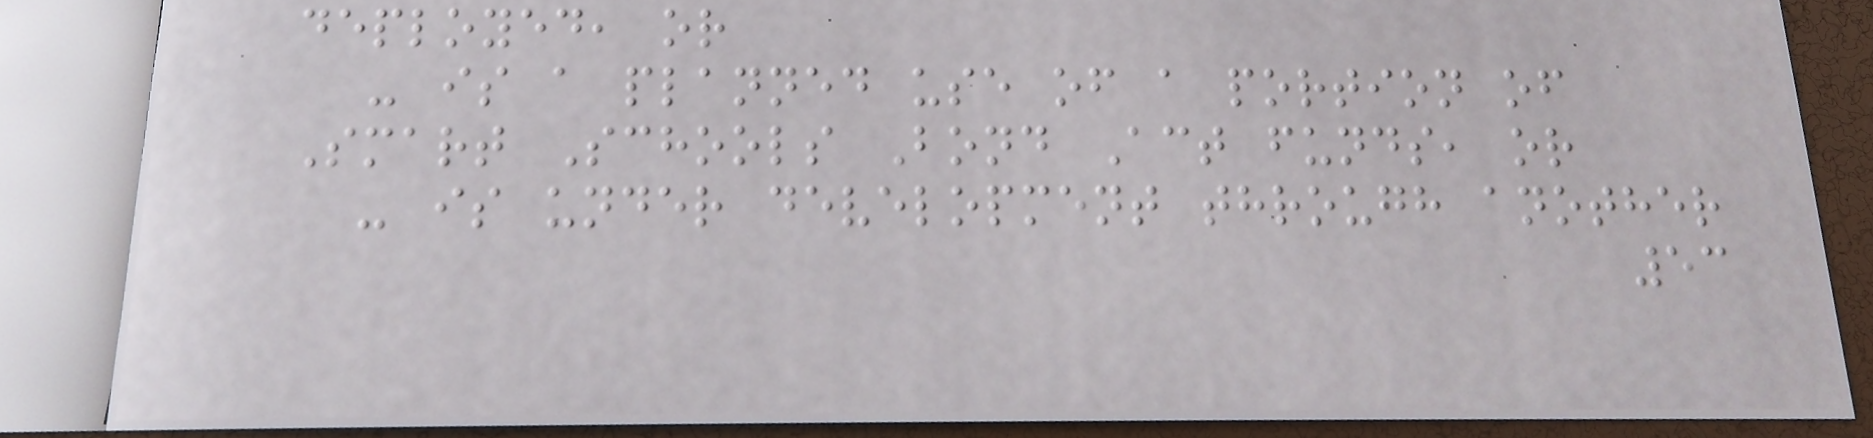deployed, or
- is a planned use of a portion of
Smart Schools Bond Act funds, or
- is under development through another
53
